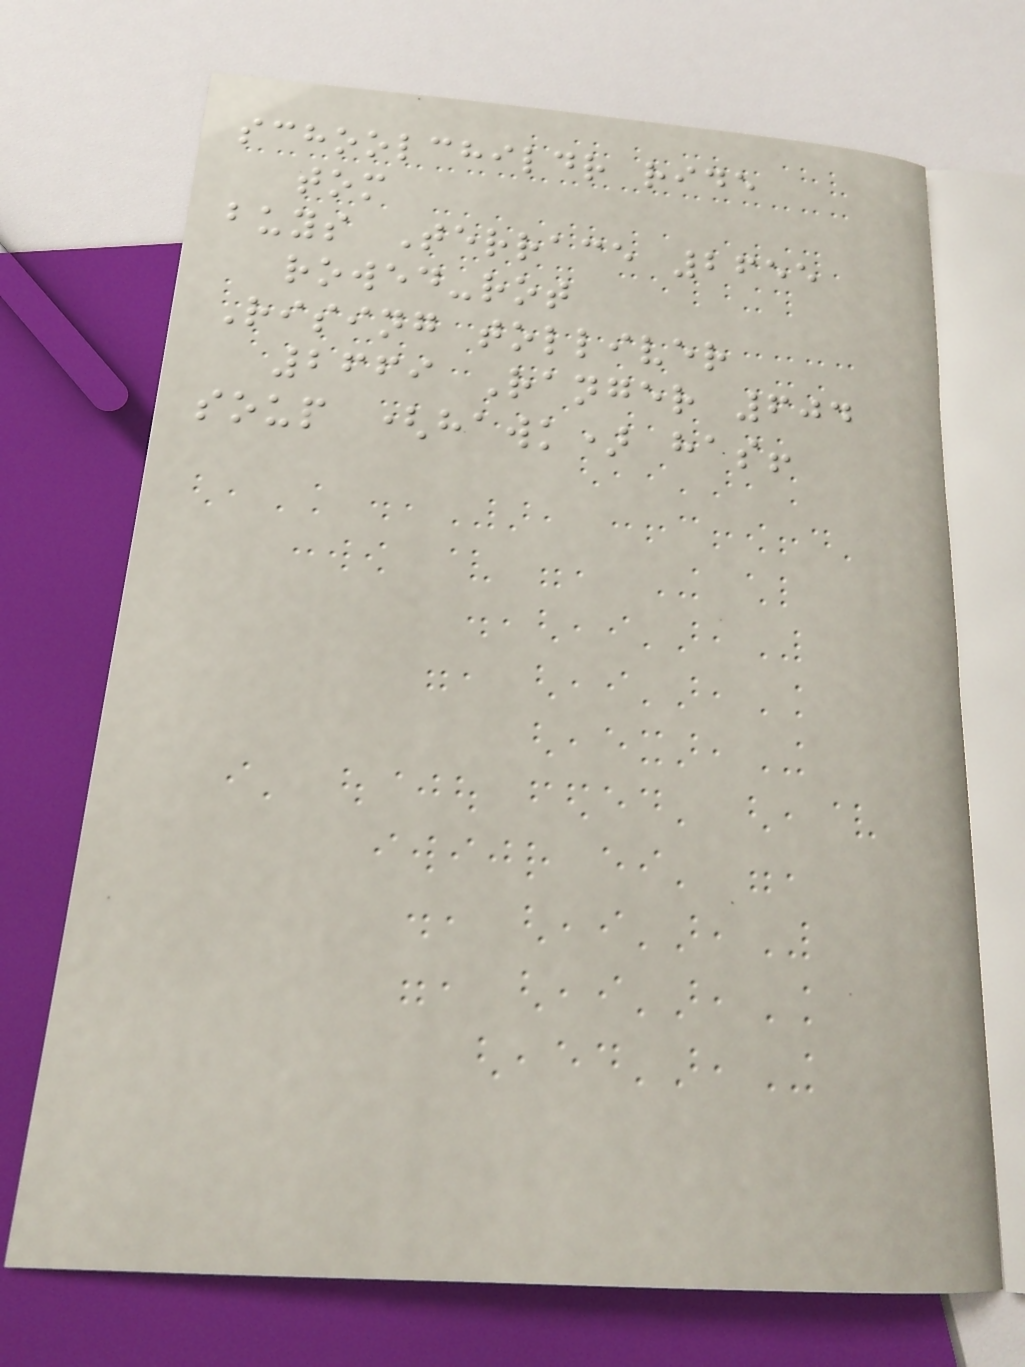schoolchildr ride
tom
buys Terrace 2655
rowed-rot
Rising tolliver
2669 Ranger 604
soup (hawk) has!
